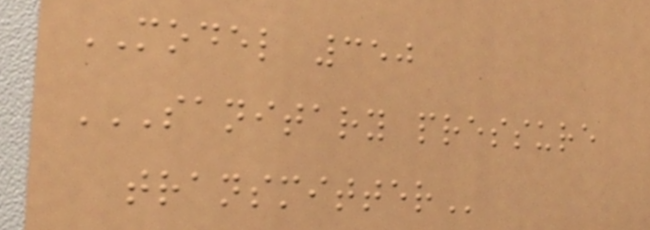MODEL 350
SANITARY PRESSURE
TRANSMITTER
